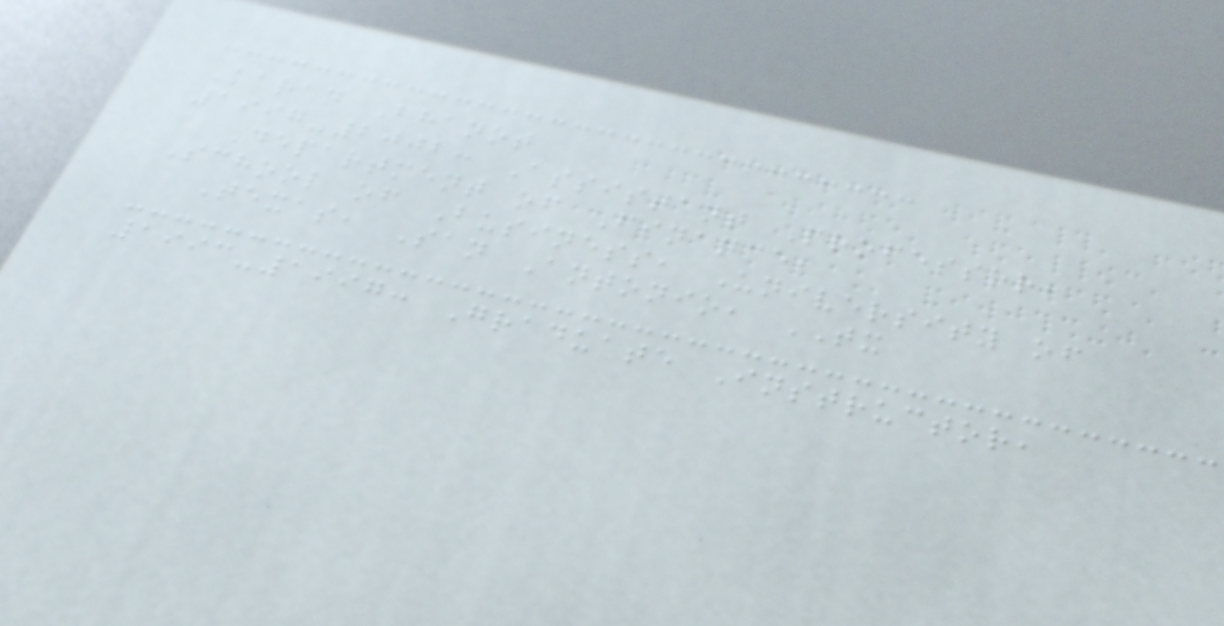Karan Bhanot
1997-2002: Assistant Professor,
Department of Finance,
School of Business, University of
Texas, San Antonio, TX
1993-1997: Graduate Instructor,
